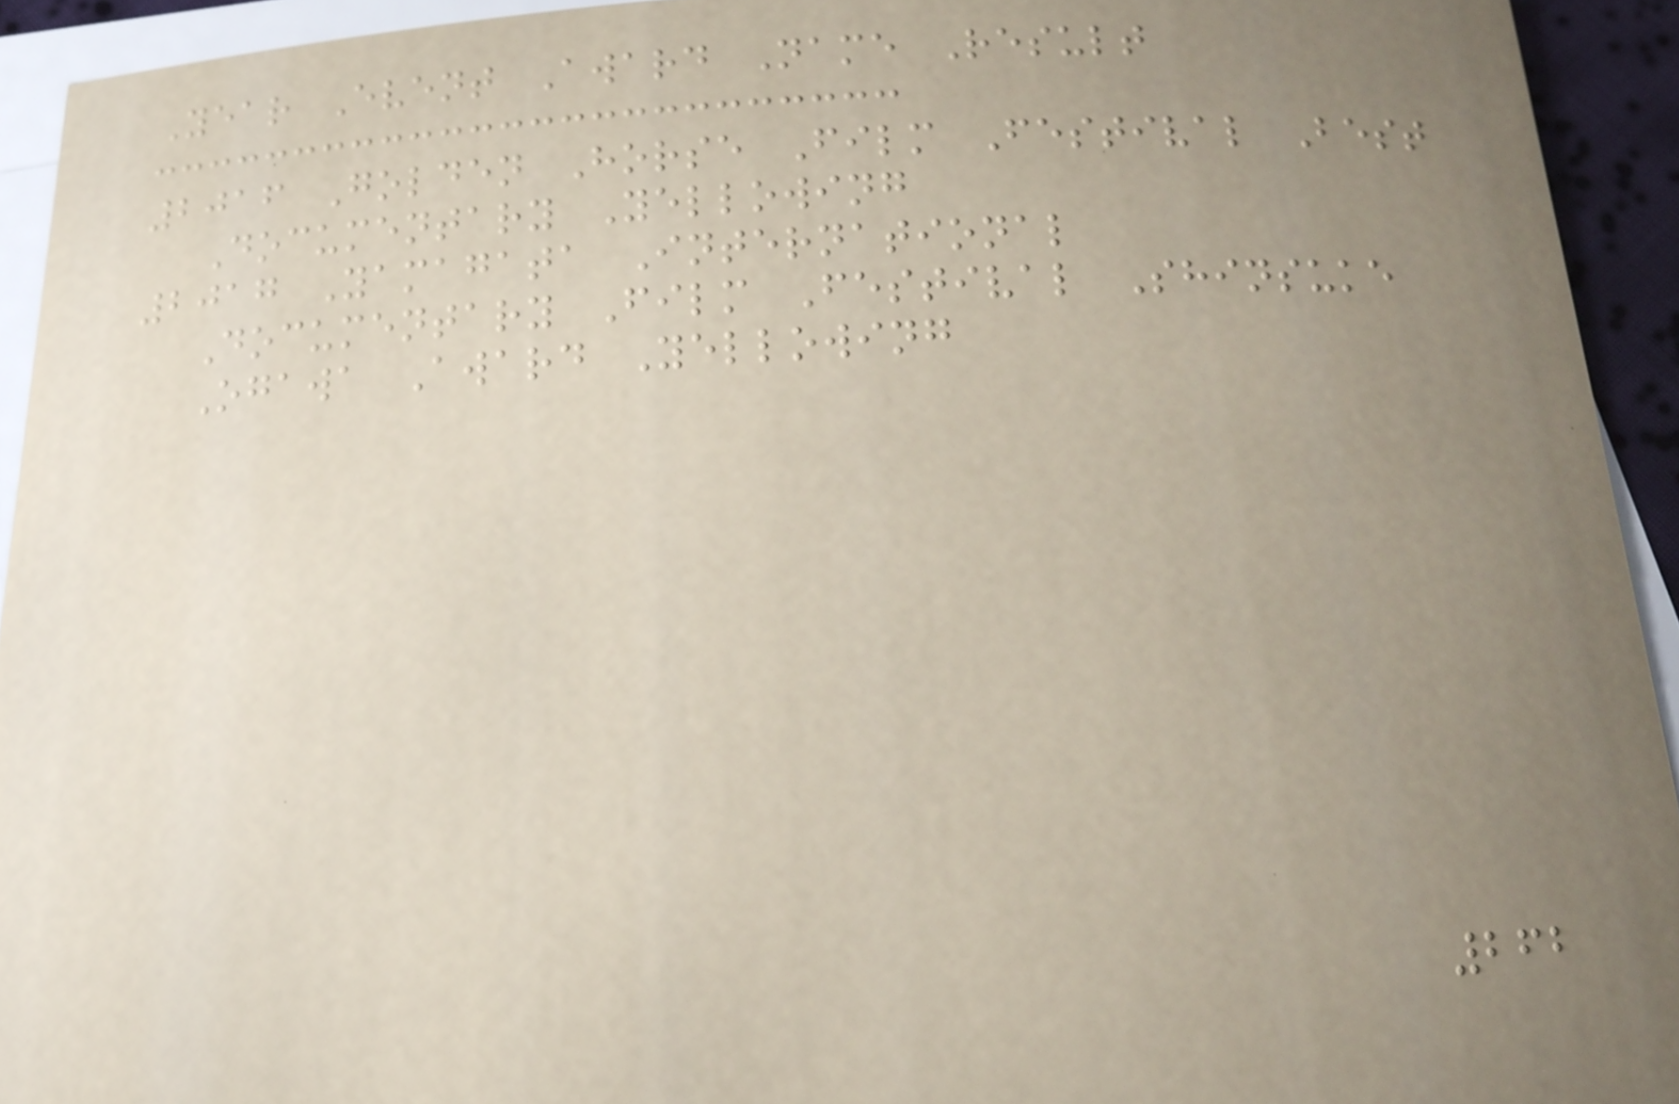Year Event Award Name Result
2016 Golden Horse Film Festival Best
Documentary Yellowing
2017 Yamagata International
Documentary Film Festival Shinsuke
Ogawa Award Yellowing
262
